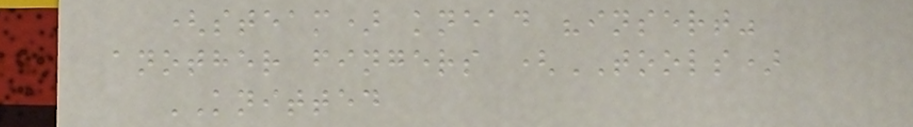(steam) knead "insert"
another fingers (TOOLS)
KNITTED
